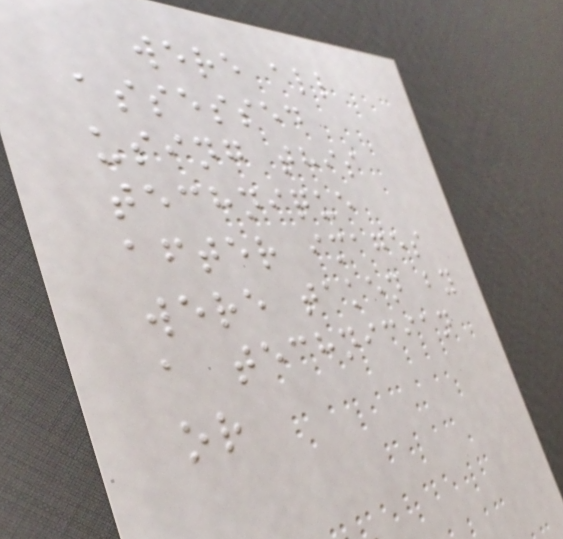were all
assessed
using this
technique
after images
were taken by
a technician
or
